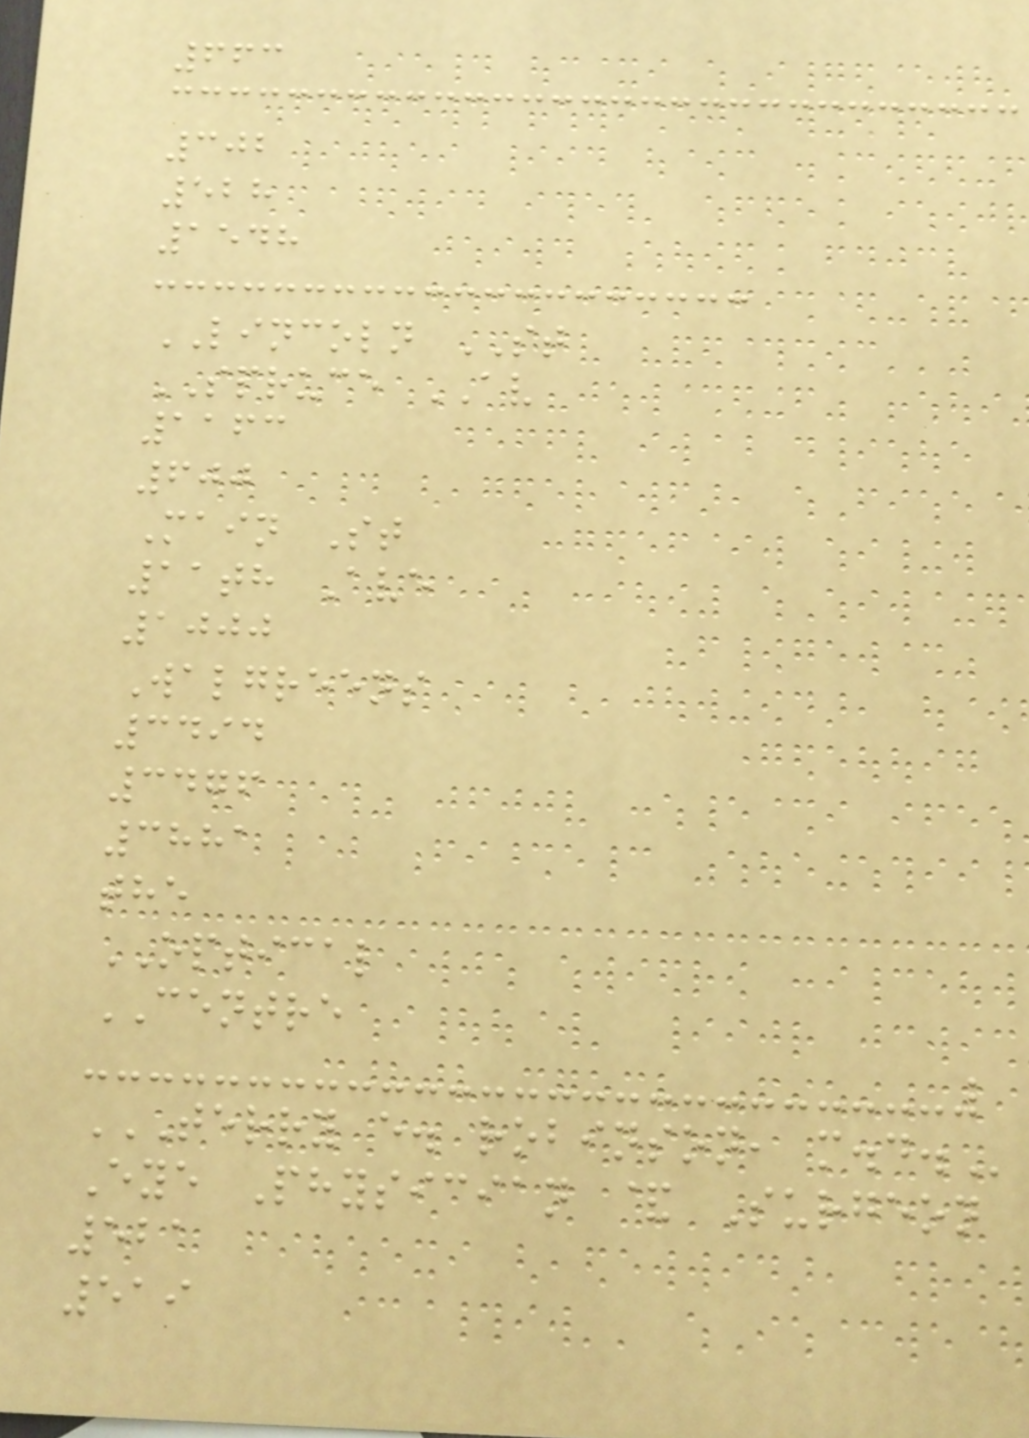663
302
528
1548
LINCOLN ST
SPRUCE AV
1163
600
Main St
11th Ave
1000
Walgreens
3494
3476
3881
the
OPTICAL
CENTRE
TERRY E. ROBINSON, M.D.
Eye Physician & Surgeon
521
519
